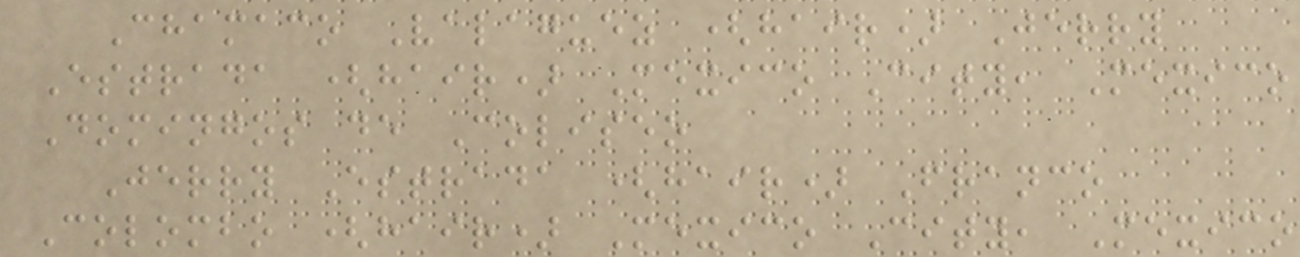Chamaco Valaguez (hair) Jerry
Estrada (hair) Mexico City, Mexico
Domingos de Coliseo
Jerry Estrada (hair) Franco
Colombo (hair) Mexico City, Mexico
